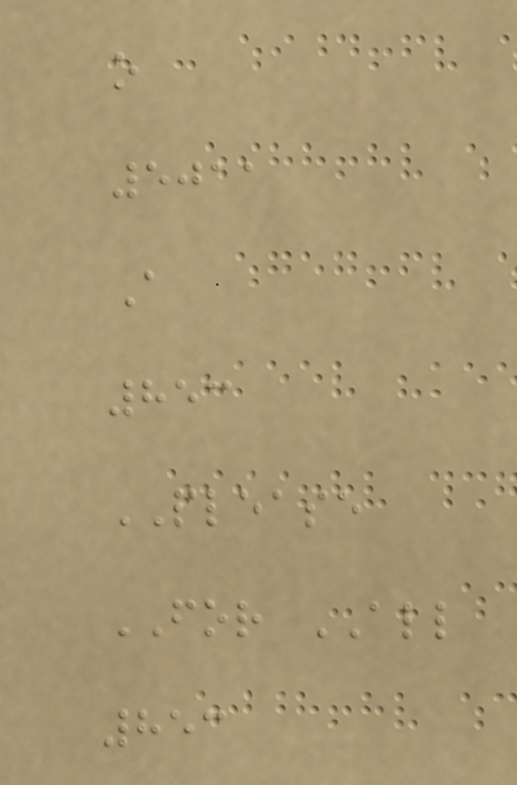o
5011
A
853
PLEASE
FOR ALL
853
